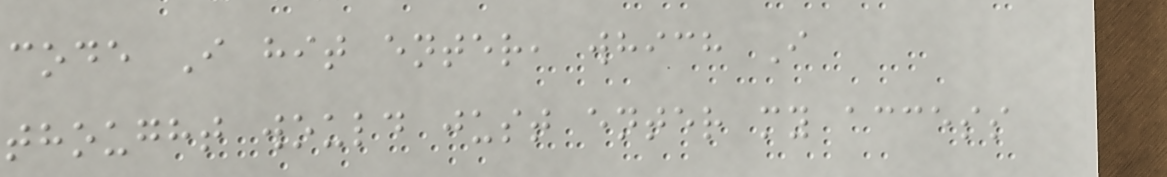code I hit enter, which I
thought would just enter my access
